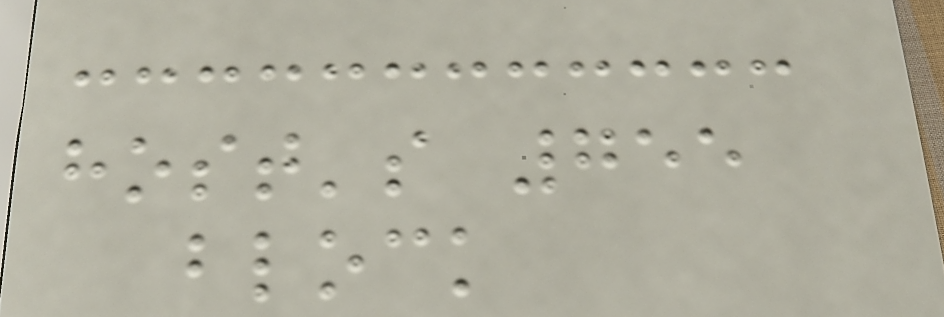host's 755
block
